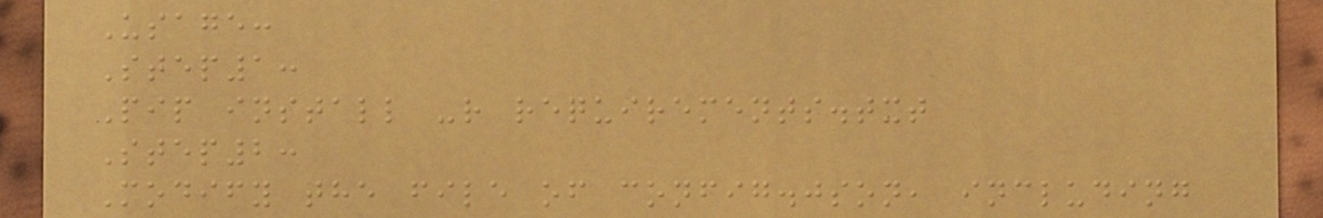Usage:
Step1:
Pip install -r requirements.txt
Step2:
Modify the file of config.json, including
